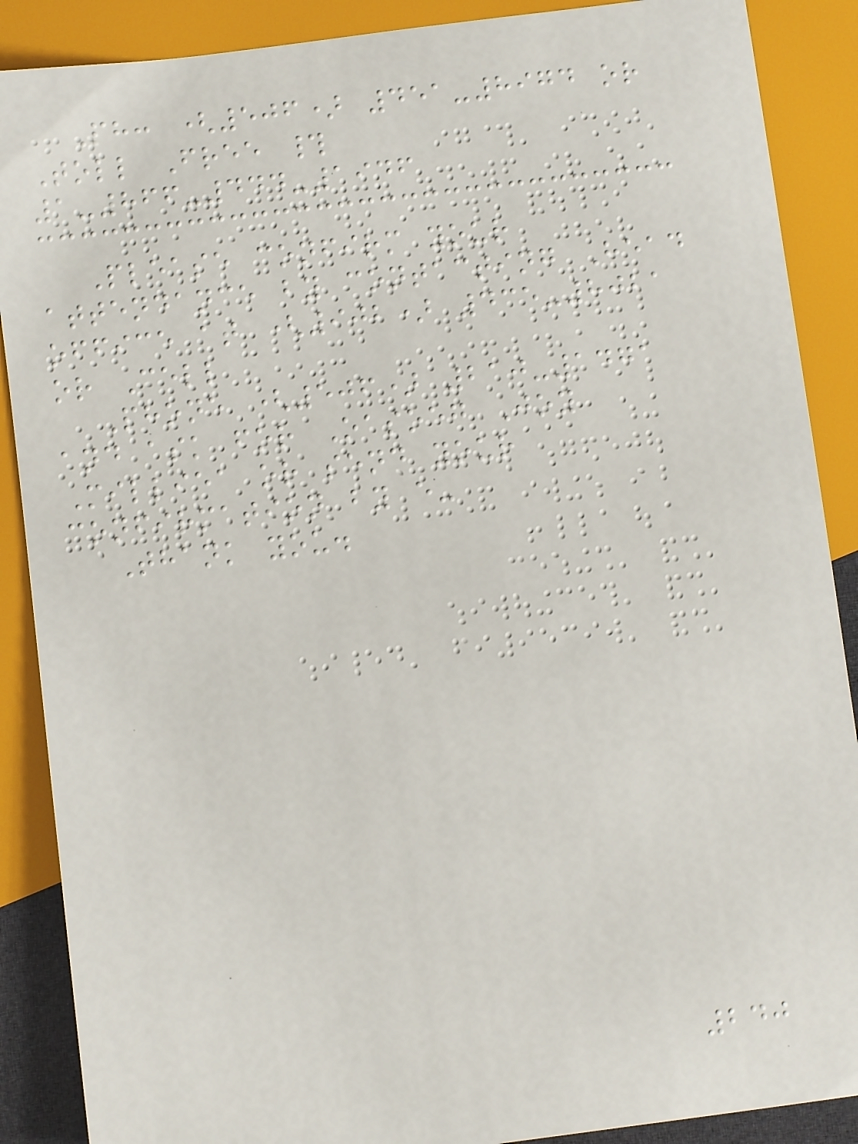Ph: (506) 451-8974 or
Toll Free #
1-866-444-1946
Please confirm your
attendance by contacting Head
office at (902) 435-8021
or Cell
Phone (506) 210-1471
and ask for Oasoeg Joy
Milliea or send your
confirmation by e-
Thank you.
240
